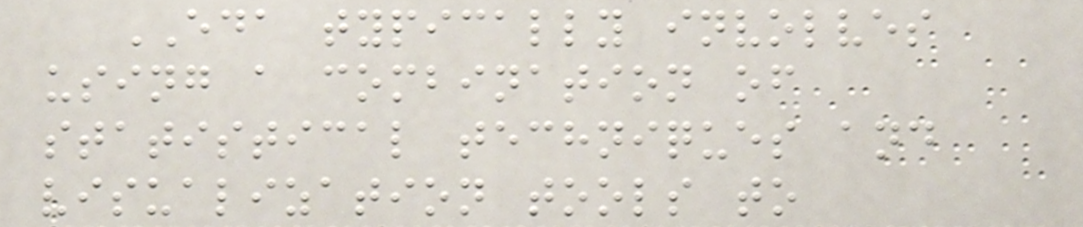EDA typically involves
using a combination of
statistical techniques and
visualization tools to
